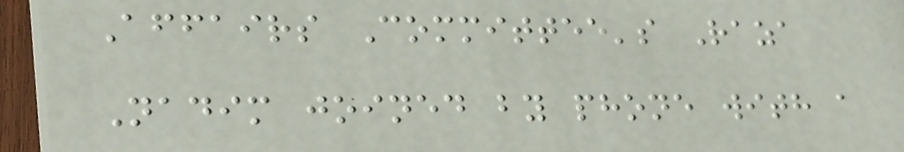Affairs Committee's Raza
Nadim joined by phone with a
